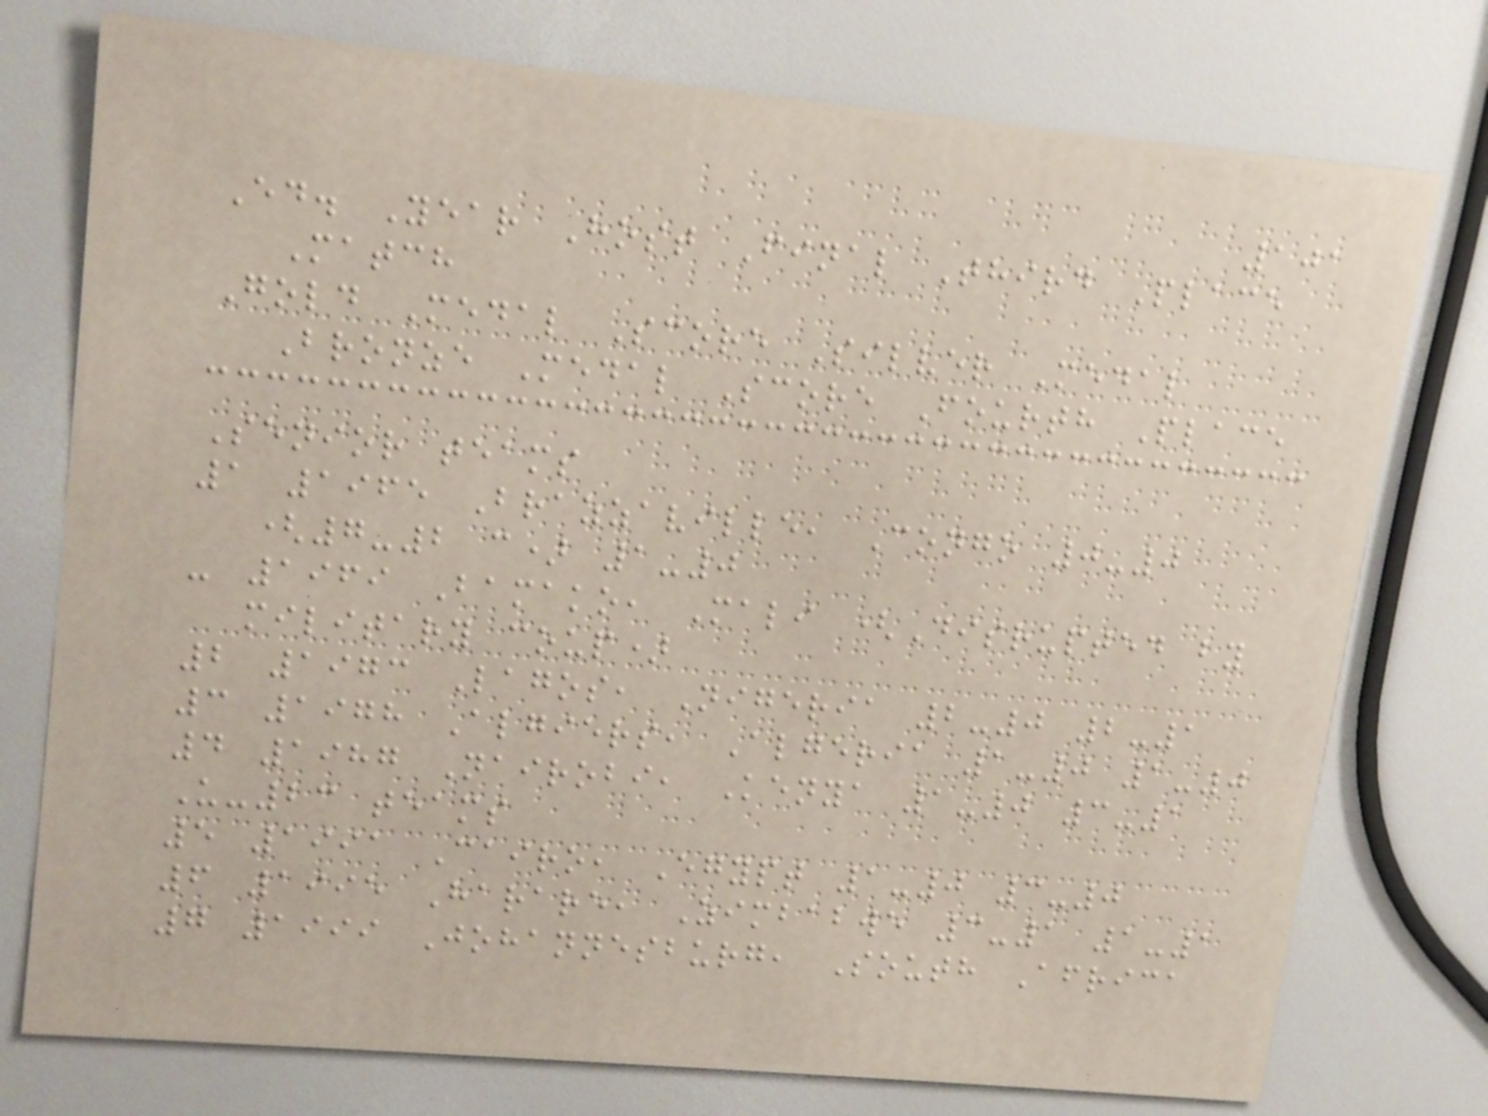101
Ed. Year Host Final Third Place
Match
Gold Medal Score Silver Medal
Bronze Medal Score Fourth Place
Senior teams
1 1965 Brazzaville, Congo 0-0
(7-2 c) 1-0
- 1969 Bamako, Mali (Disrupted by
military coup)
2 1973 Lagos, Nigeria 2-0 2-1
3 1978 Algiers, Algeria 1-0 1-0
4 1987 Nairobi, Kenya 1-0 3-1
U-23 teams
5 1991 Cairo, Egypt 1-0 3-0
6 1995 Harare, Zimbabwe 3-1 1-1
7 1999 Johannesburg, South Africa
